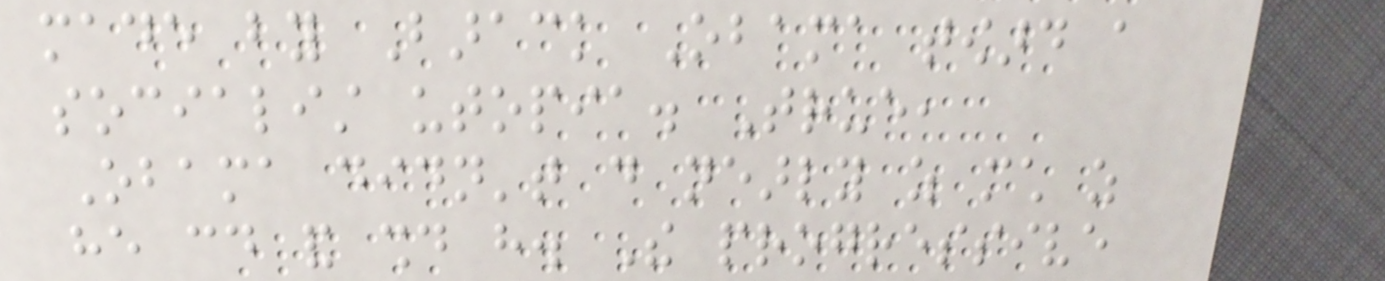made by Barack Obama toward a
socialist utopia. True,
Obama didn't do nearly as much as
he could and should have. The progressive
